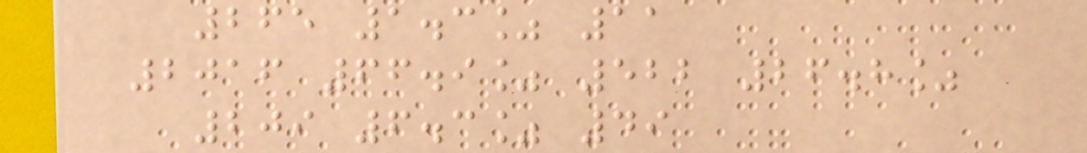265 1.3% 11
2016 66.9% 522 26.8%
209 6.3% 49
